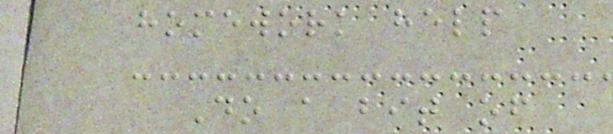homework help
Do a bit of
